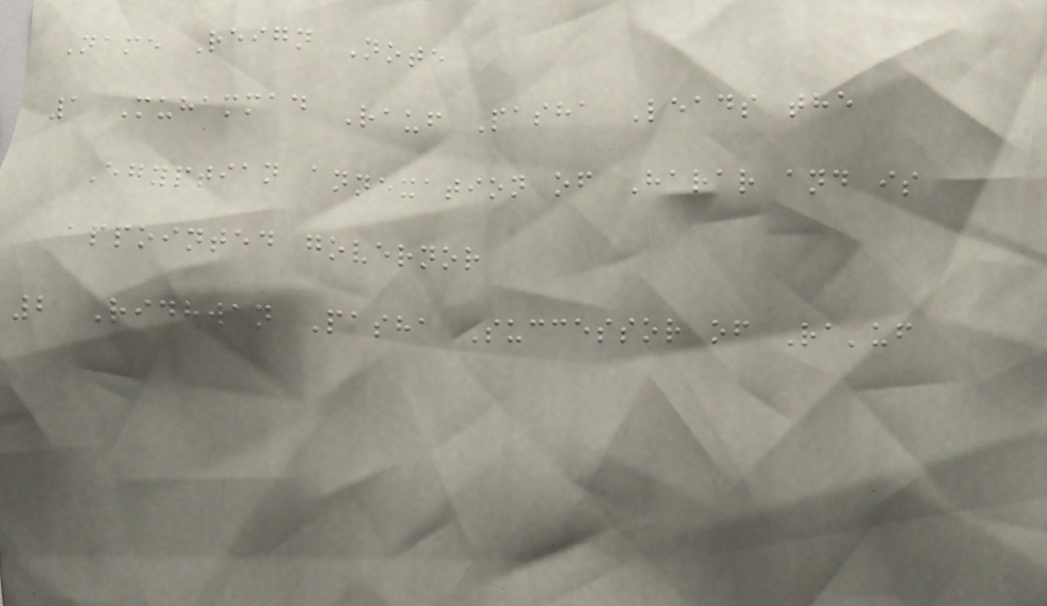Name Reign Note
1 Muhammad Rauf Pasha Leads the
Egyptian annexation of Harar and is
appointed governor
2 Ridhwan Pasha Successor of Ra'uf
